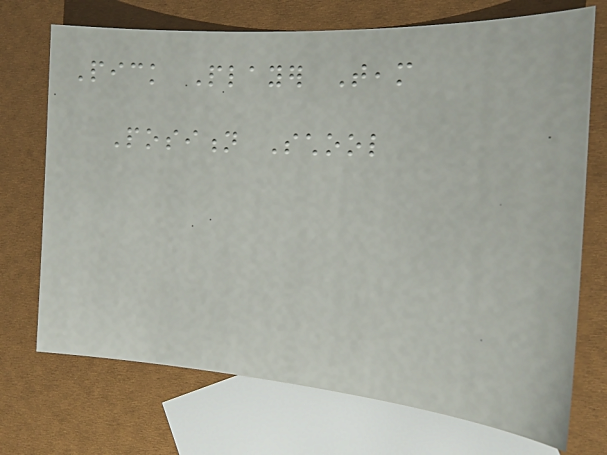Pick Player Team
Position School
